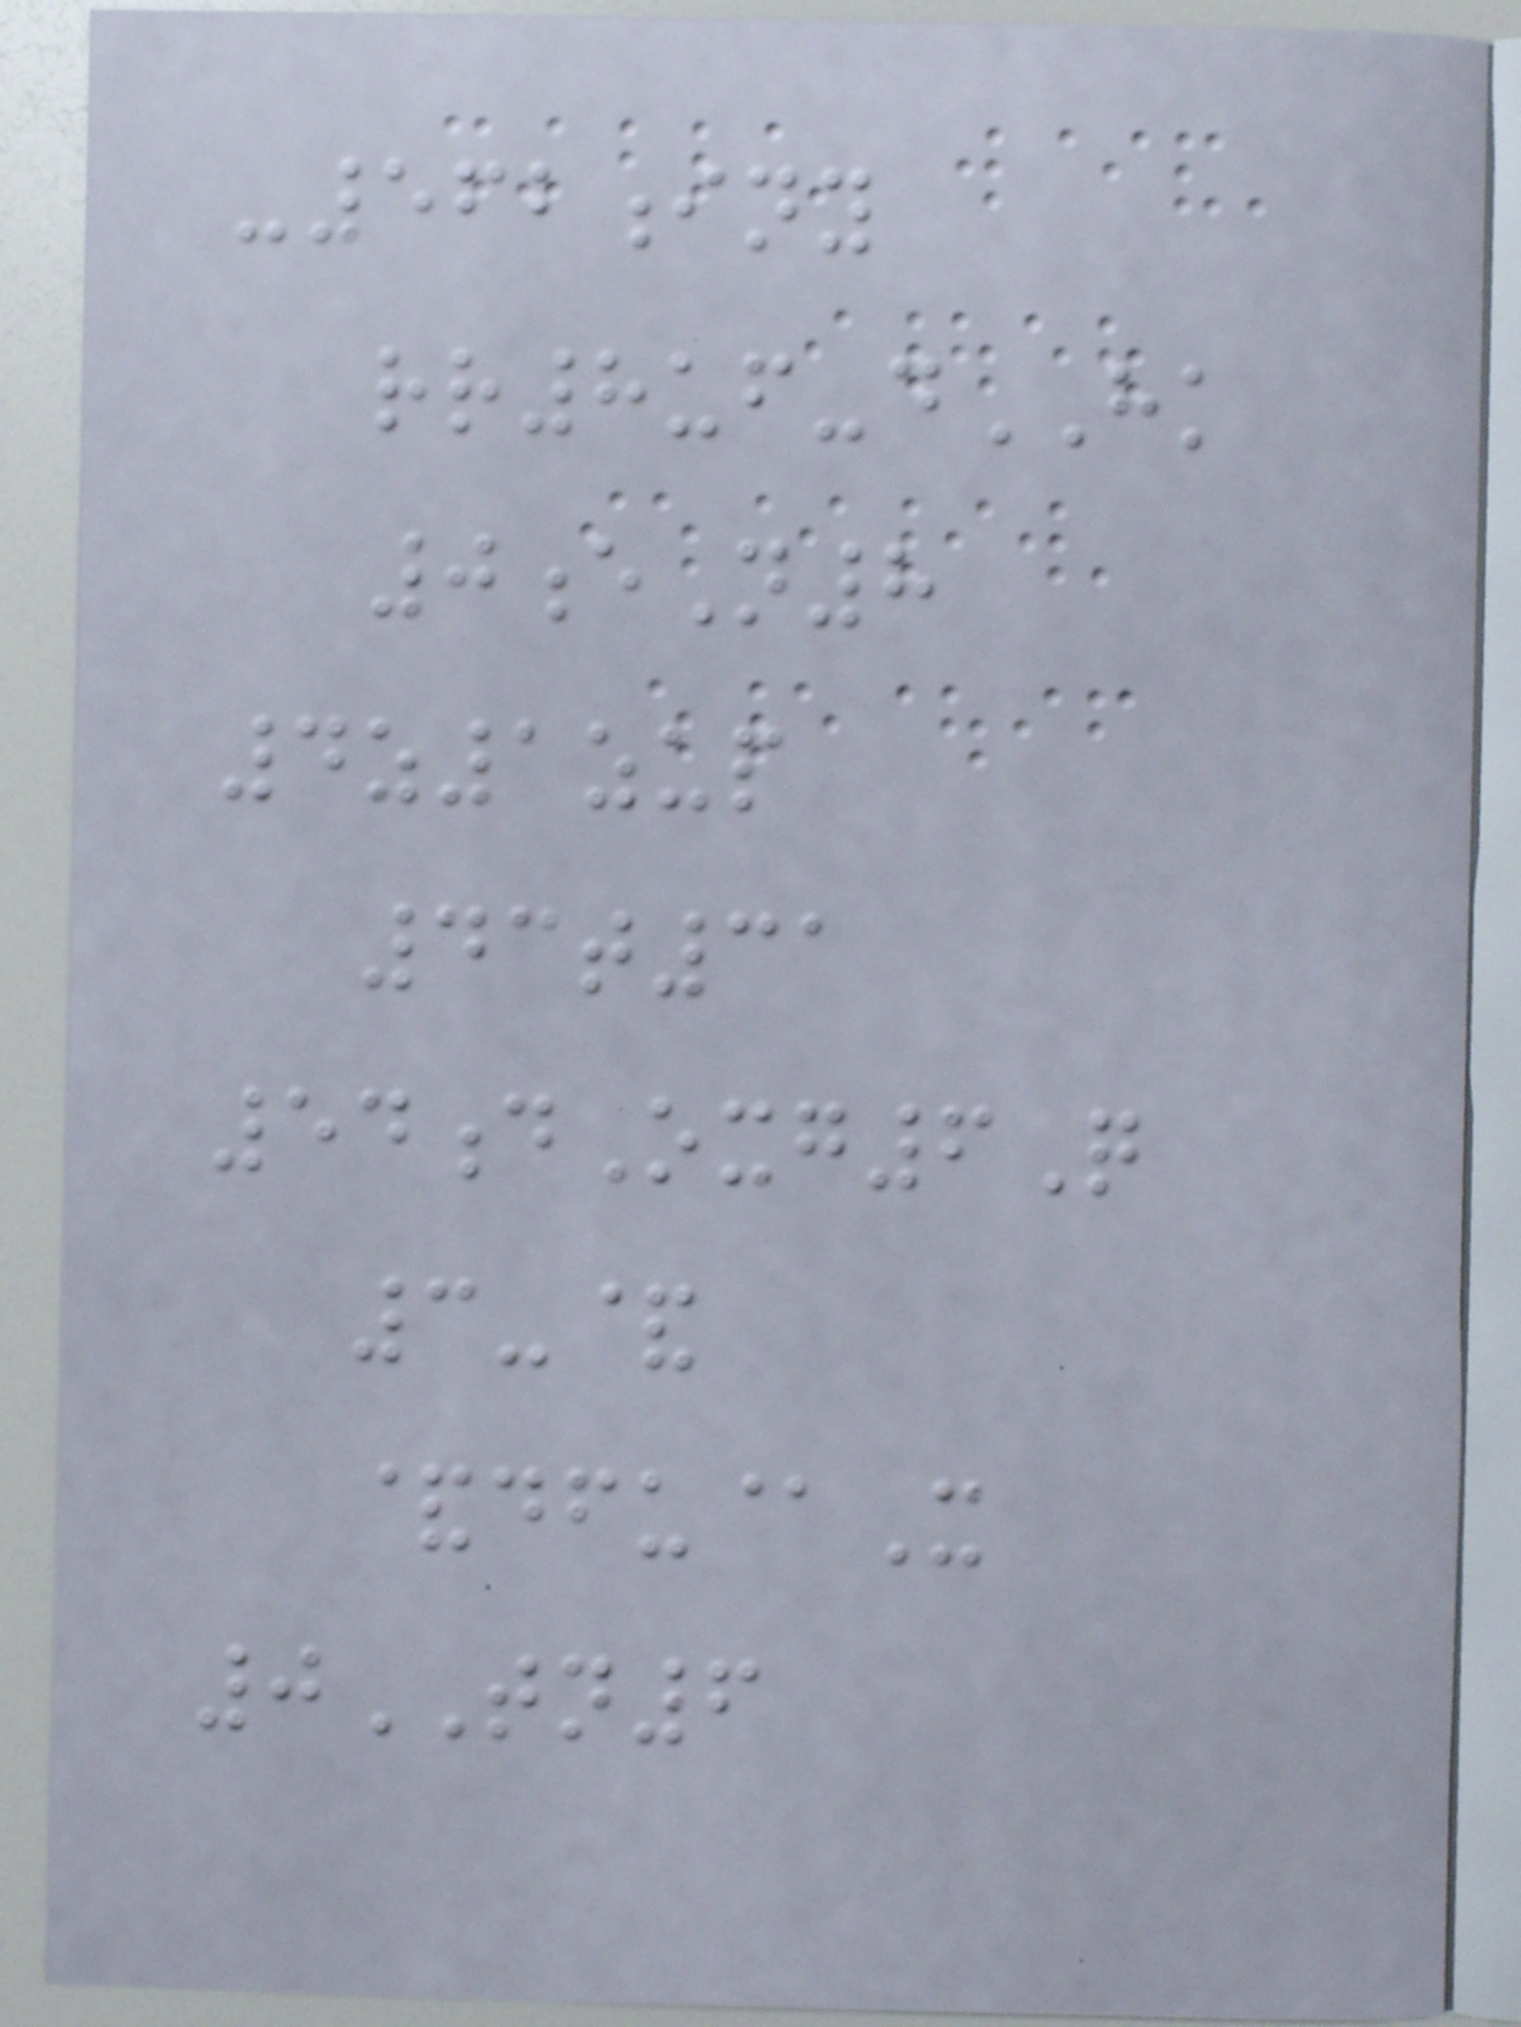-562iny
rr8uf-dHK
0eN8
4z1zup
43t31
54dOxg6Q
3-&
&dfu@X
0TN6
